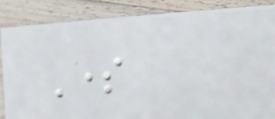Some
